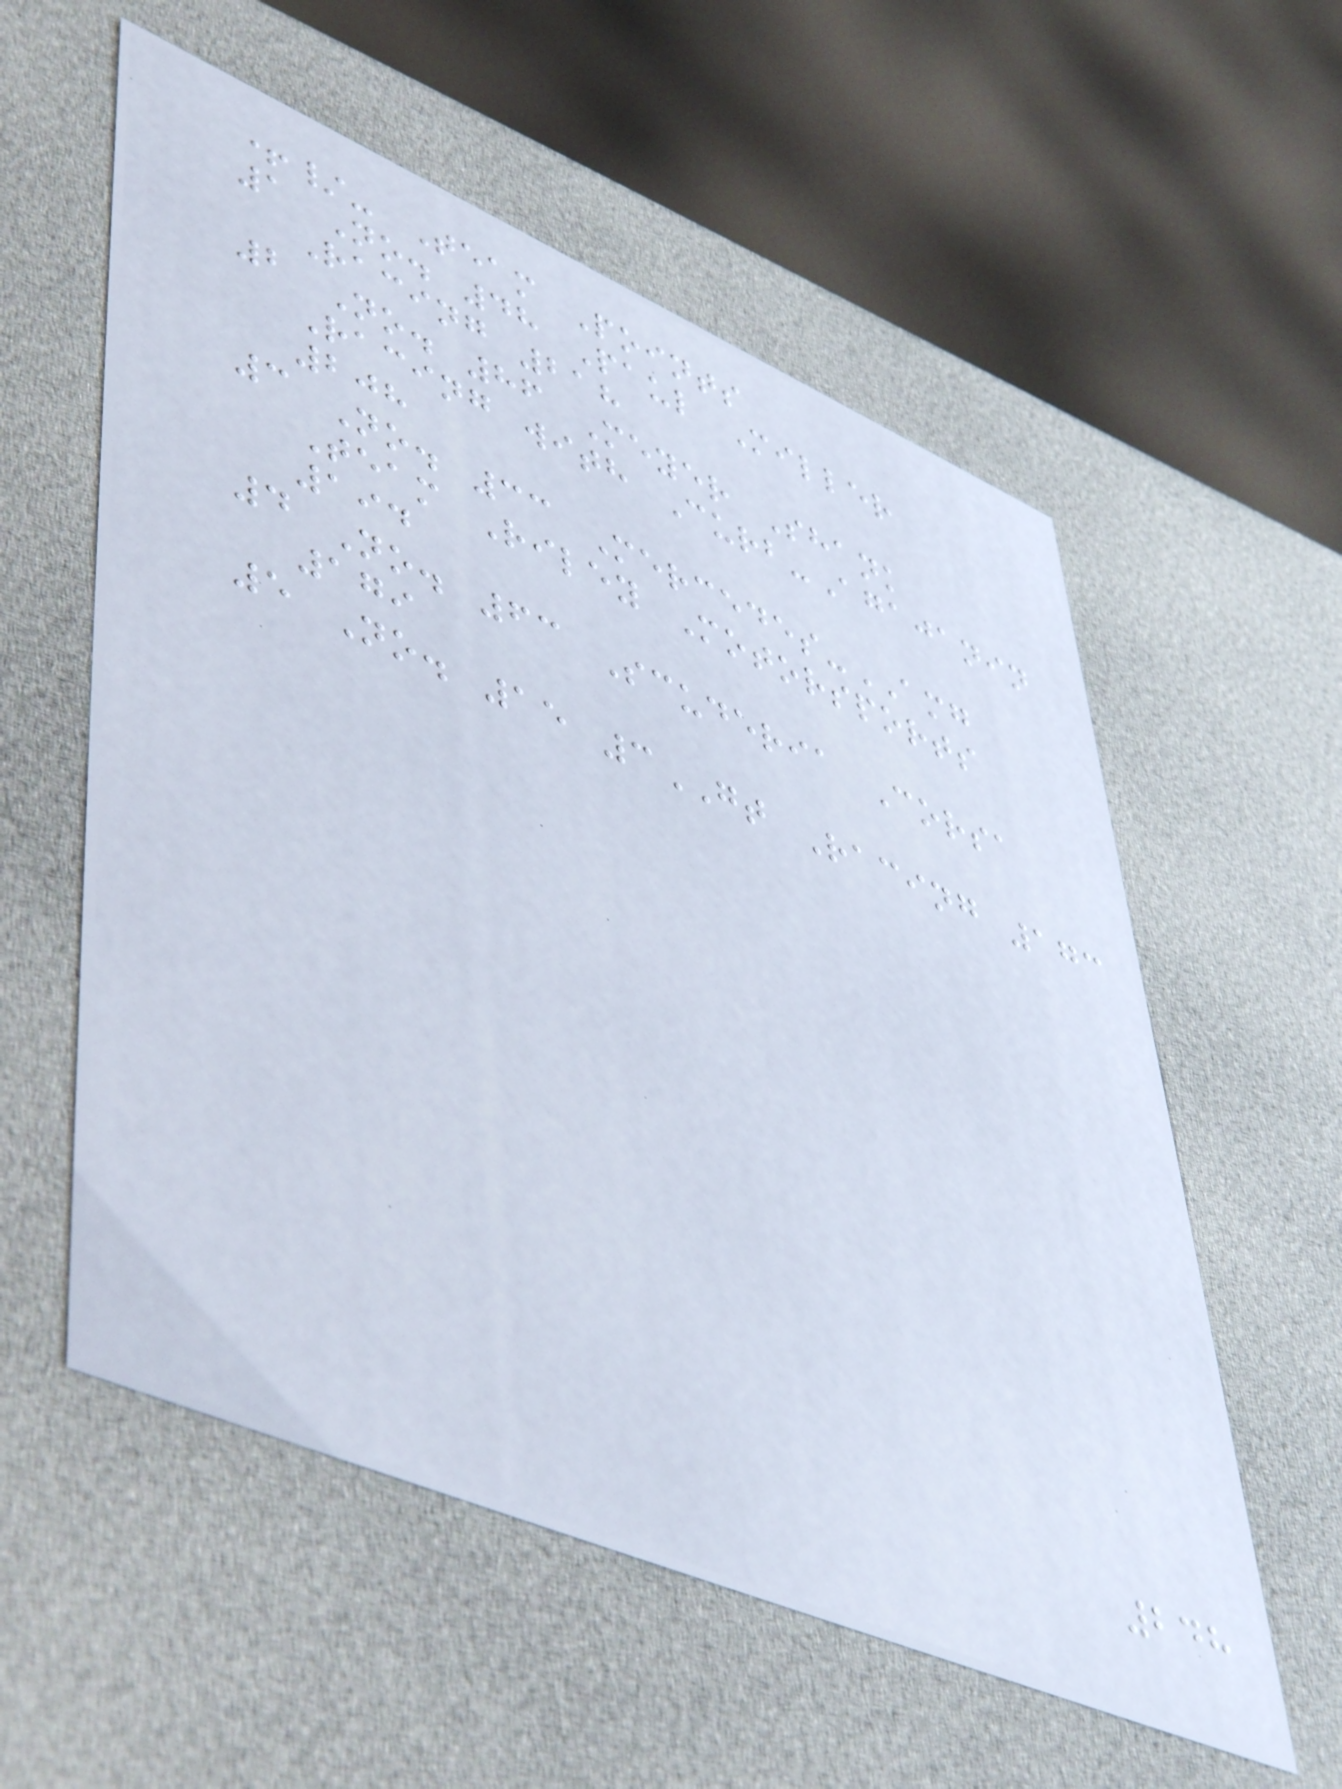+/- Team Points
1 No. 48 Paul Miller
Racing 218
2 No. 86 Meyer Shank
Racing with Curb-Agajanin
208
3 No. 33 Mercedes-AMG
Team Riley Motorsports
194
4 No. 63 Scuderia Corsa
179
5 No. 15 3GT Racing 173
248
